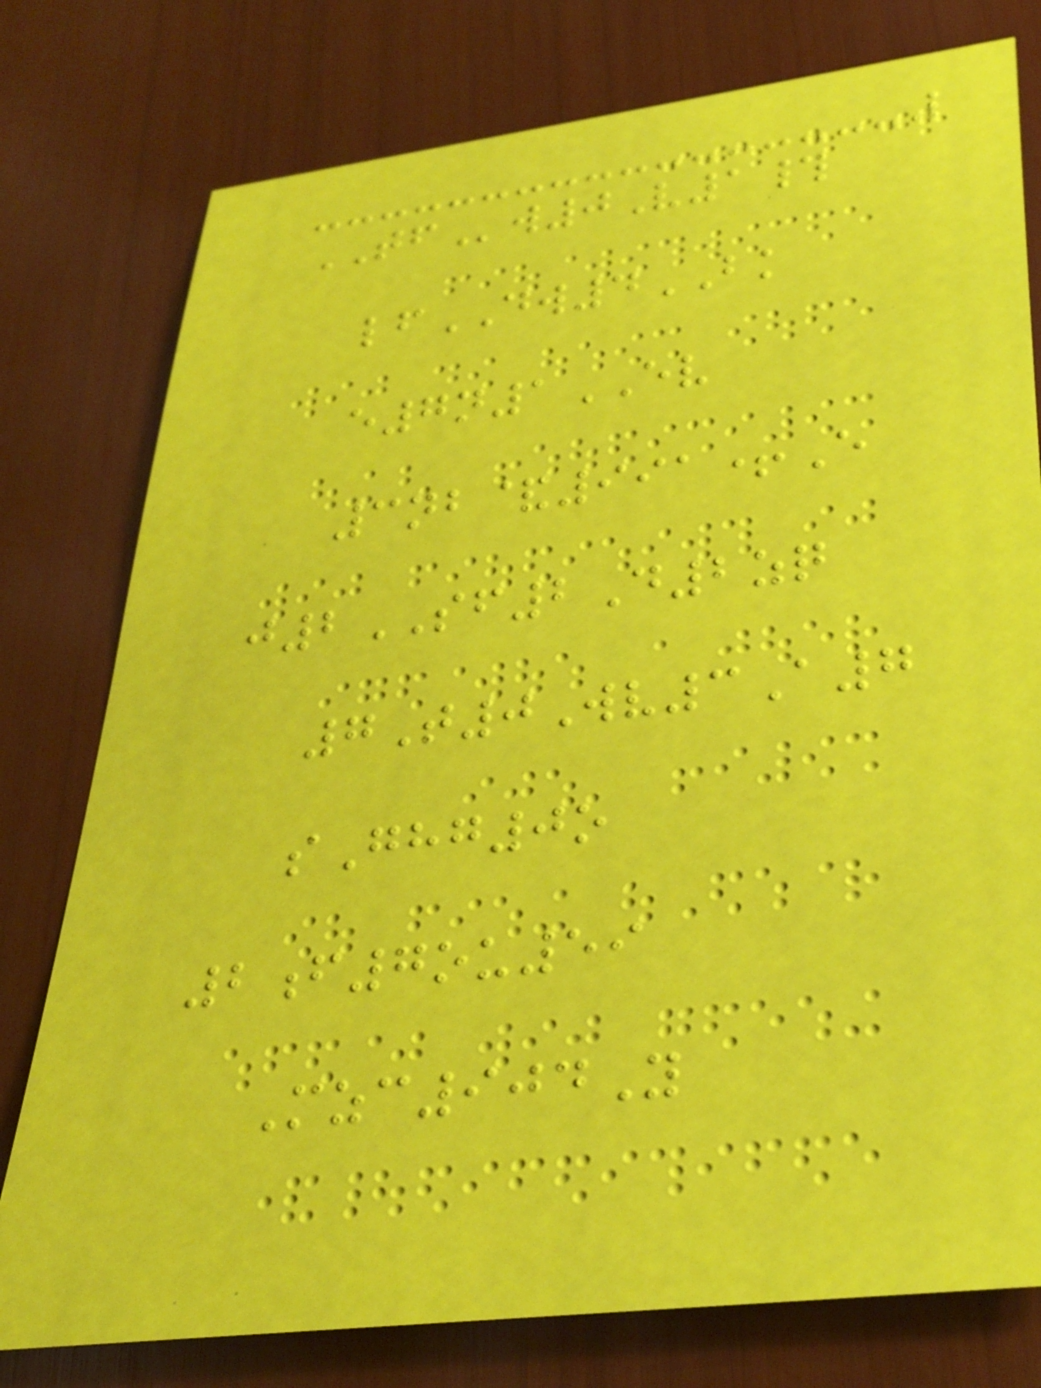TFw0V1#
lfDW4BK
e7n1EV
3nb&991+E
j2SF2D2zq
7T0Wv3A7
sGhg0o
2f7ou59
Mzc904Y
